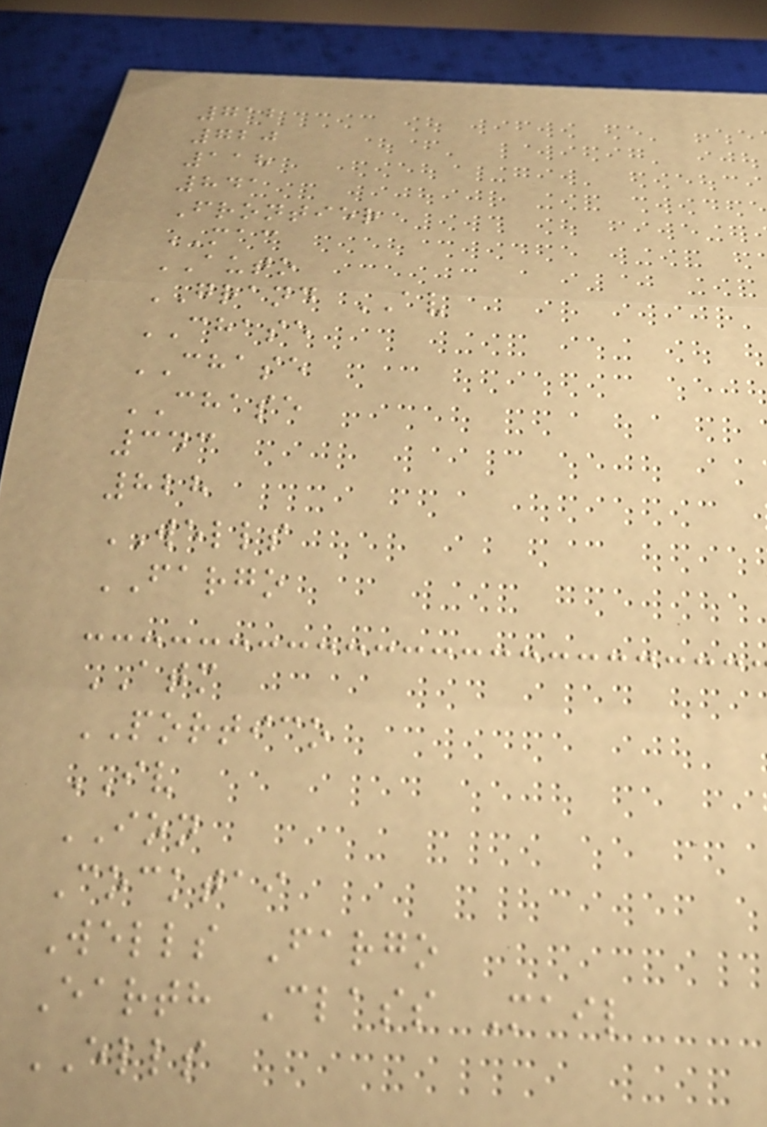712
720
118
841
Frontier
MAC
AUTO
GRAND AV
CHASE
CHASE
CHASE
343
828
WELLS
FARGO
ATM
PORTICO
IV
ION
Cocktai
Wells Fargo
Earth Class Mail
ELLS
